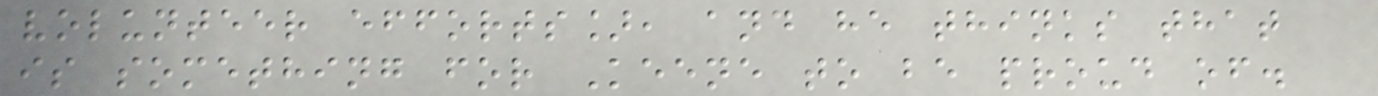volunteer efforts], and he thinks that
is something for Keene to be proud of.
